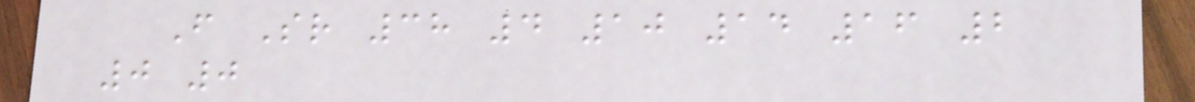F Sr 38 4 10 14 16 2
0 0
